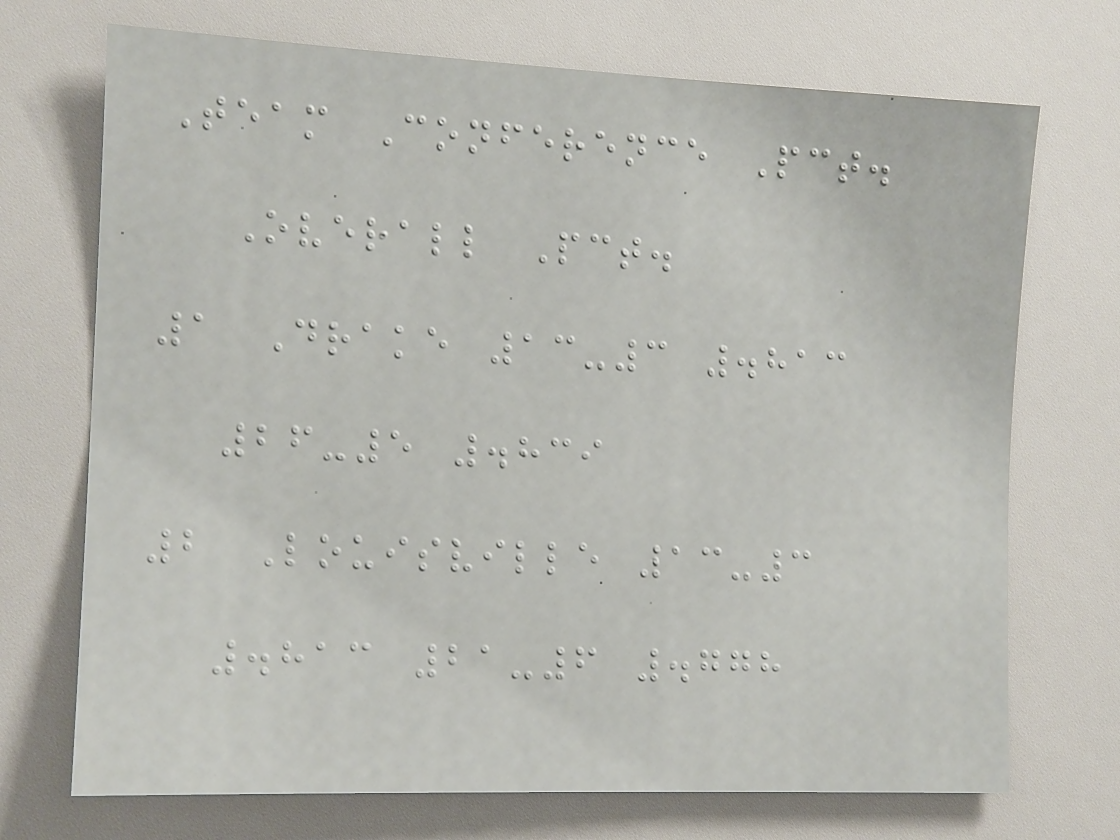Team Conference Pct.
Overall Pct.
1 Drake 13-3 .813
26-5 .839
2 Louisville 13-3
.813 21-6 .778
